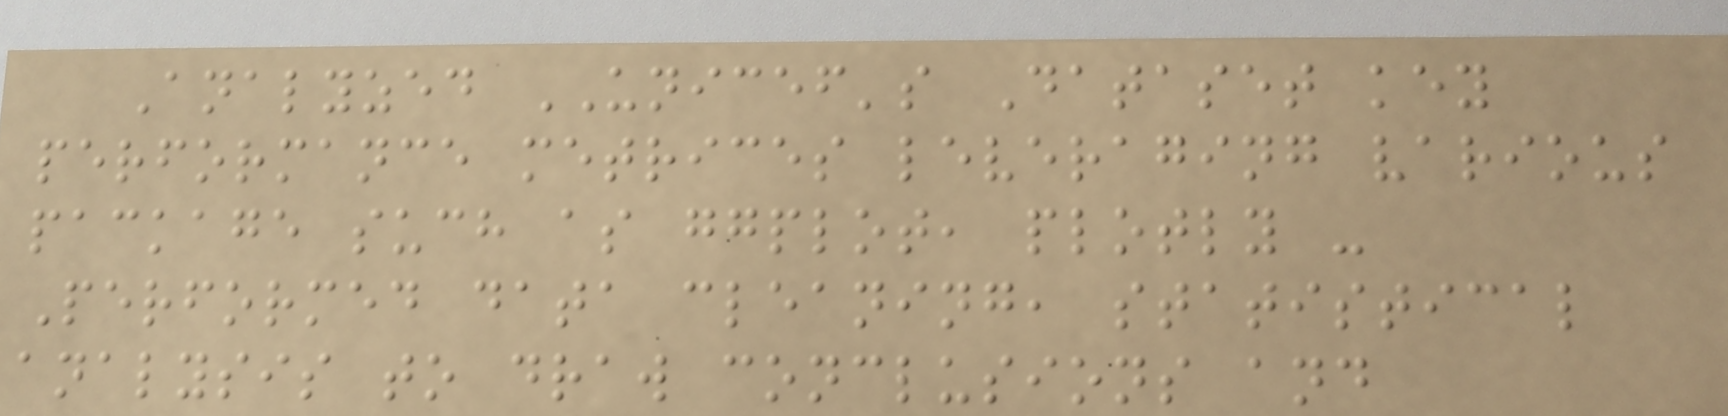Analyzed UNICEF's Dataset key
performance metrices leveraging various
package such as ggplot, plotly -
Performed data cleaning, statistical
analysis to draw conclusions and
